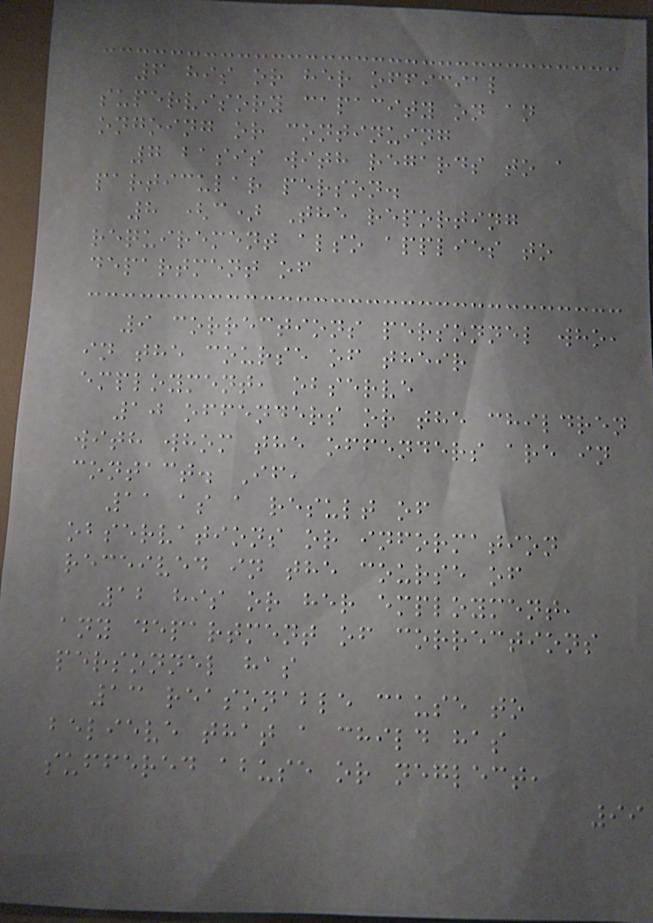6 his or her official
supervisory capacity on an
ongoing or continuing
7 basis with regards to a
particular person.
8 (c) The reporting
requirement also applies to
department of
9 corrections personnel who,
in the course of their
employment, observe
10 offenders or the children
with whom the offenders are in
contact. If,
11 as a result of
observations or information
received in the course of
12 his or her employment,
any department of corrections
personnel has
13 reasonable cause to
believe that a child has
suffered abuse or neglect,
99
